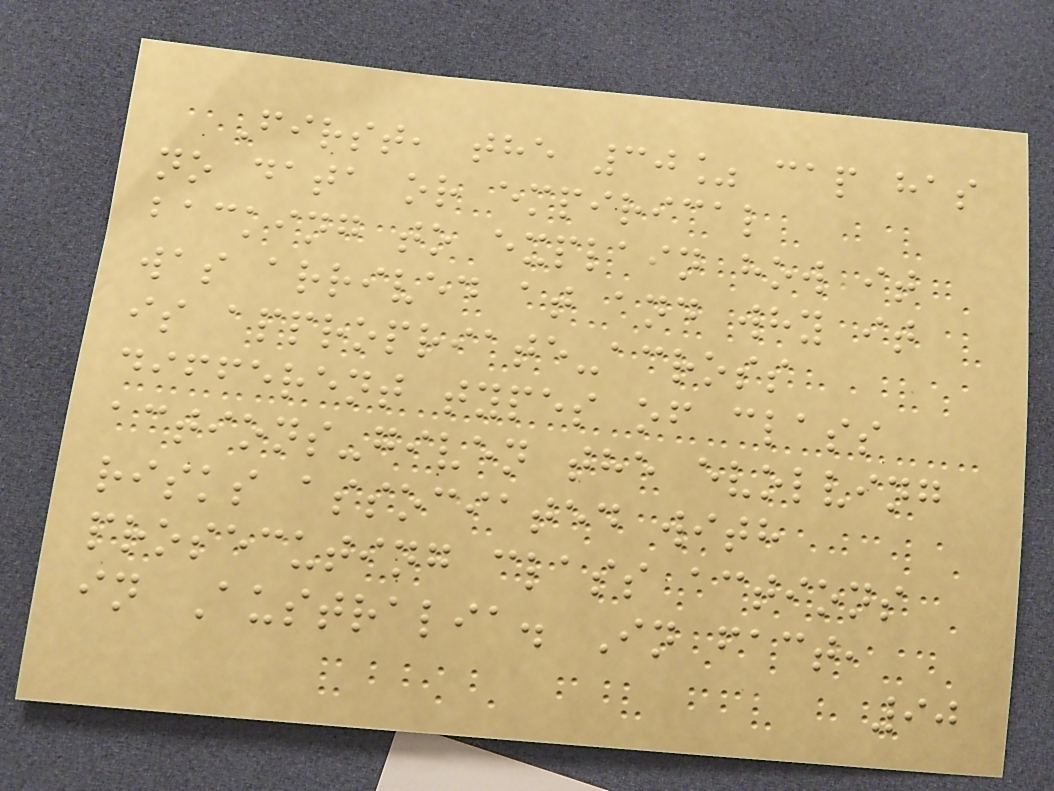First, the 30% cap has
no data or empirical
backing to explain how it
was arrived at and why it
is appropriate-across
different types of class
actions-given the evolving
risks associated with
prosecuting class actions
in Australia. In fact,
90
